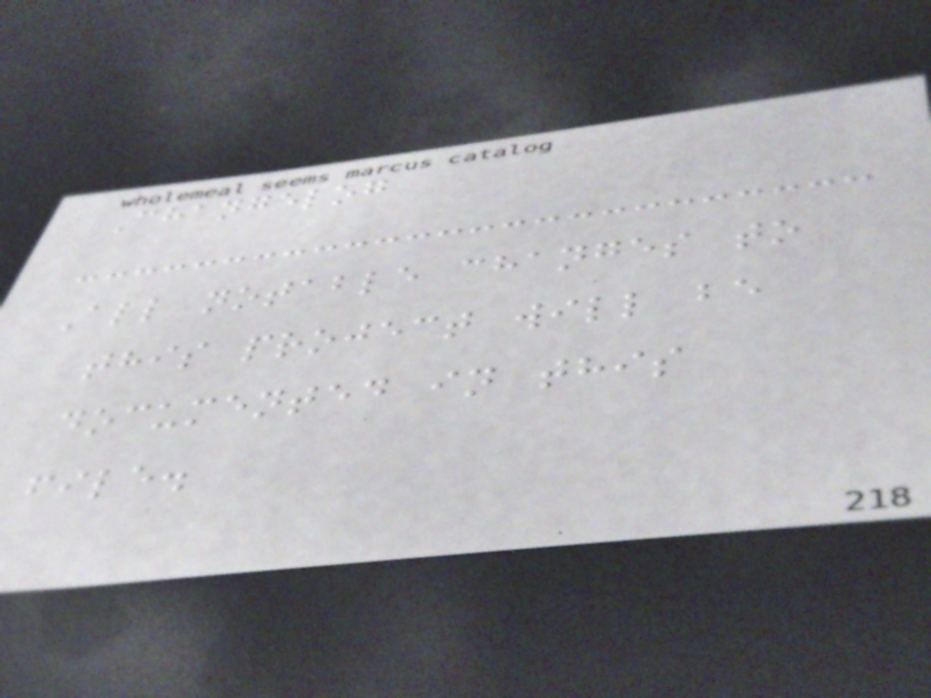Changelog
All notable changes to
this project will be
documented in this
file.
